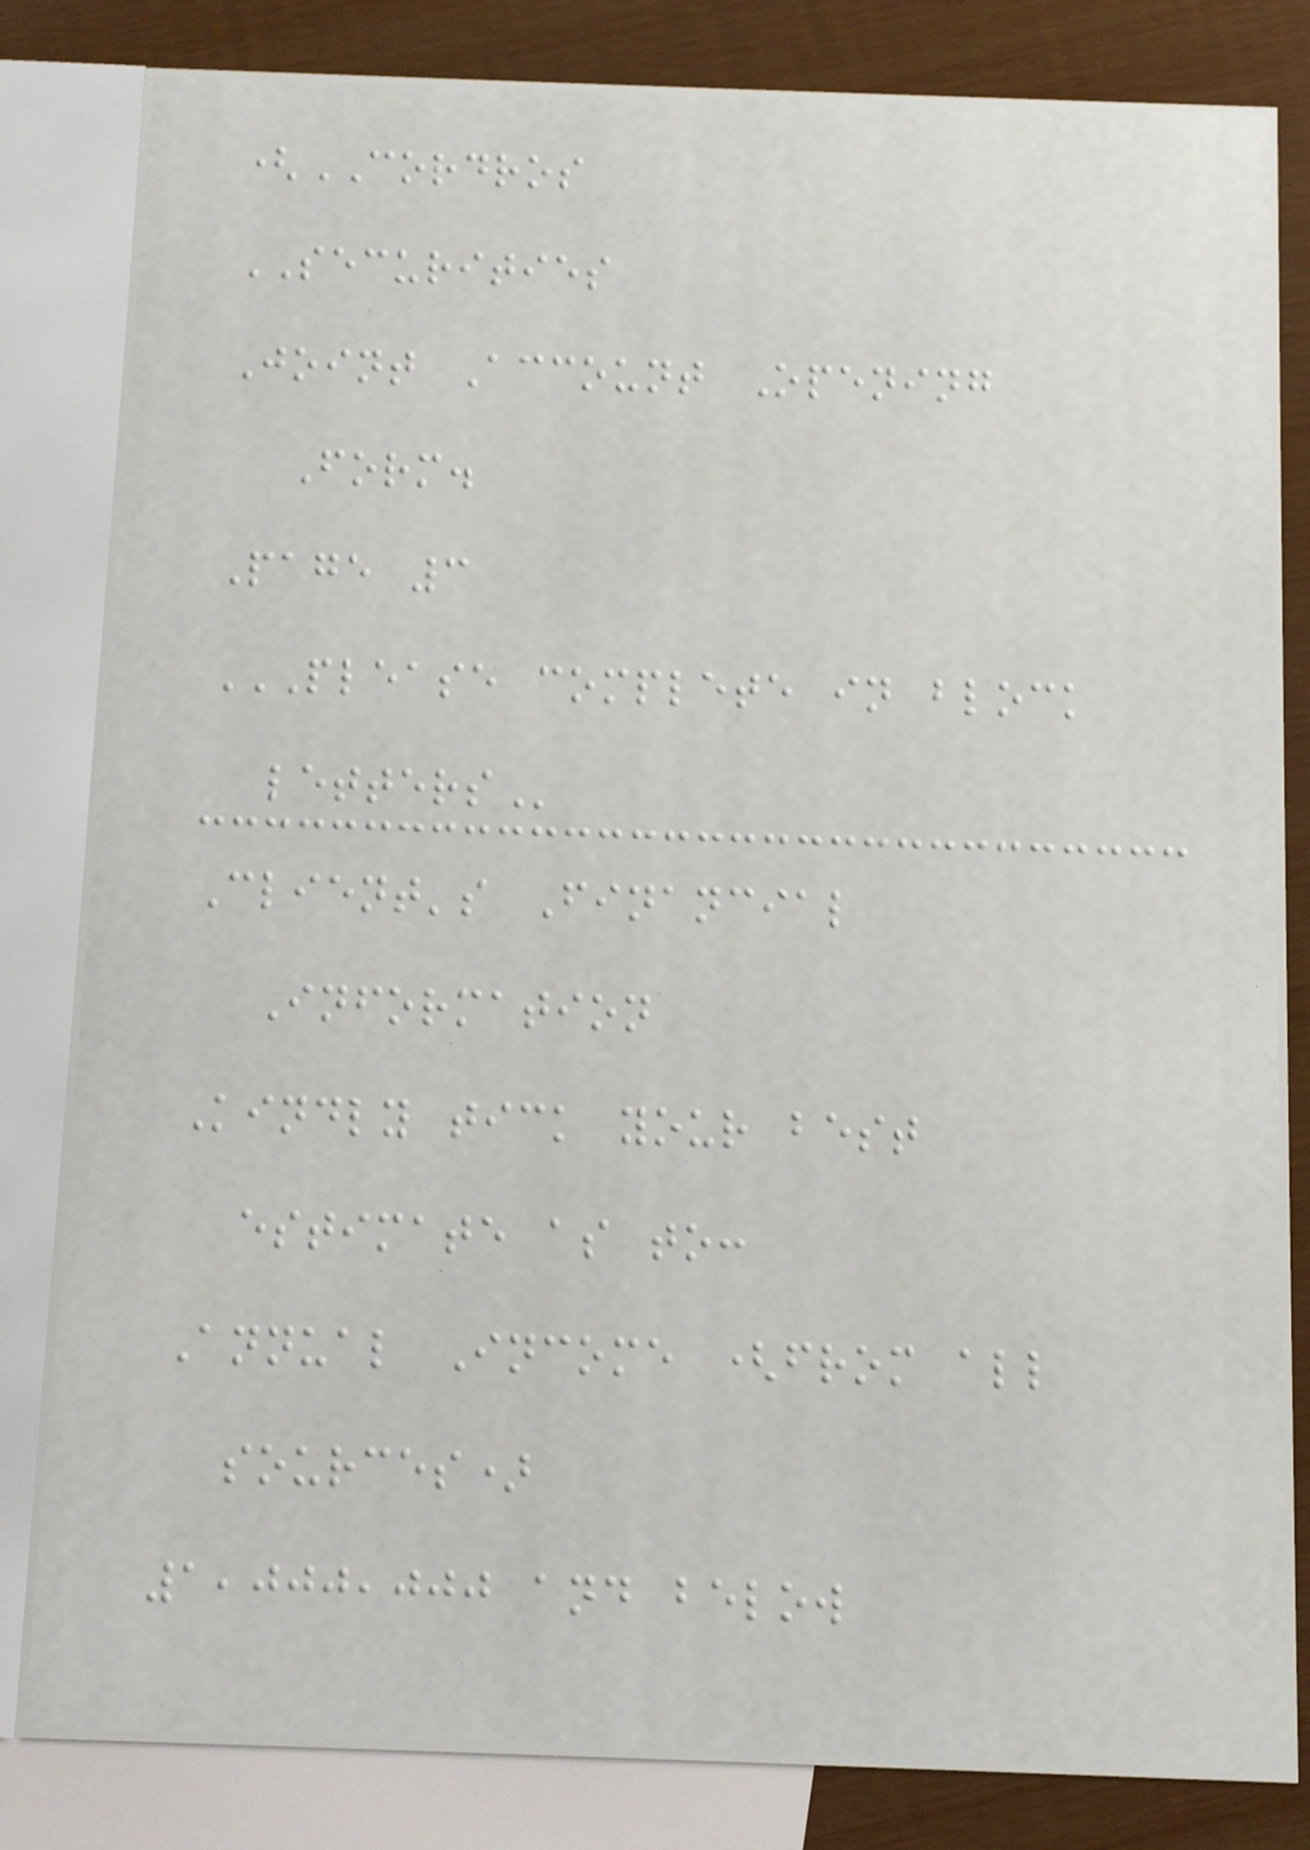(CORDROS
SECURITIES
Joint Account Opening
Form.
Page 3
PLEASE COMPLETE IN BLOCK
LETTERS
Client's Financial
Information
Kindly tick your best
estimate as to:
Annual Income (from all
sources)
1,000,000 and below
